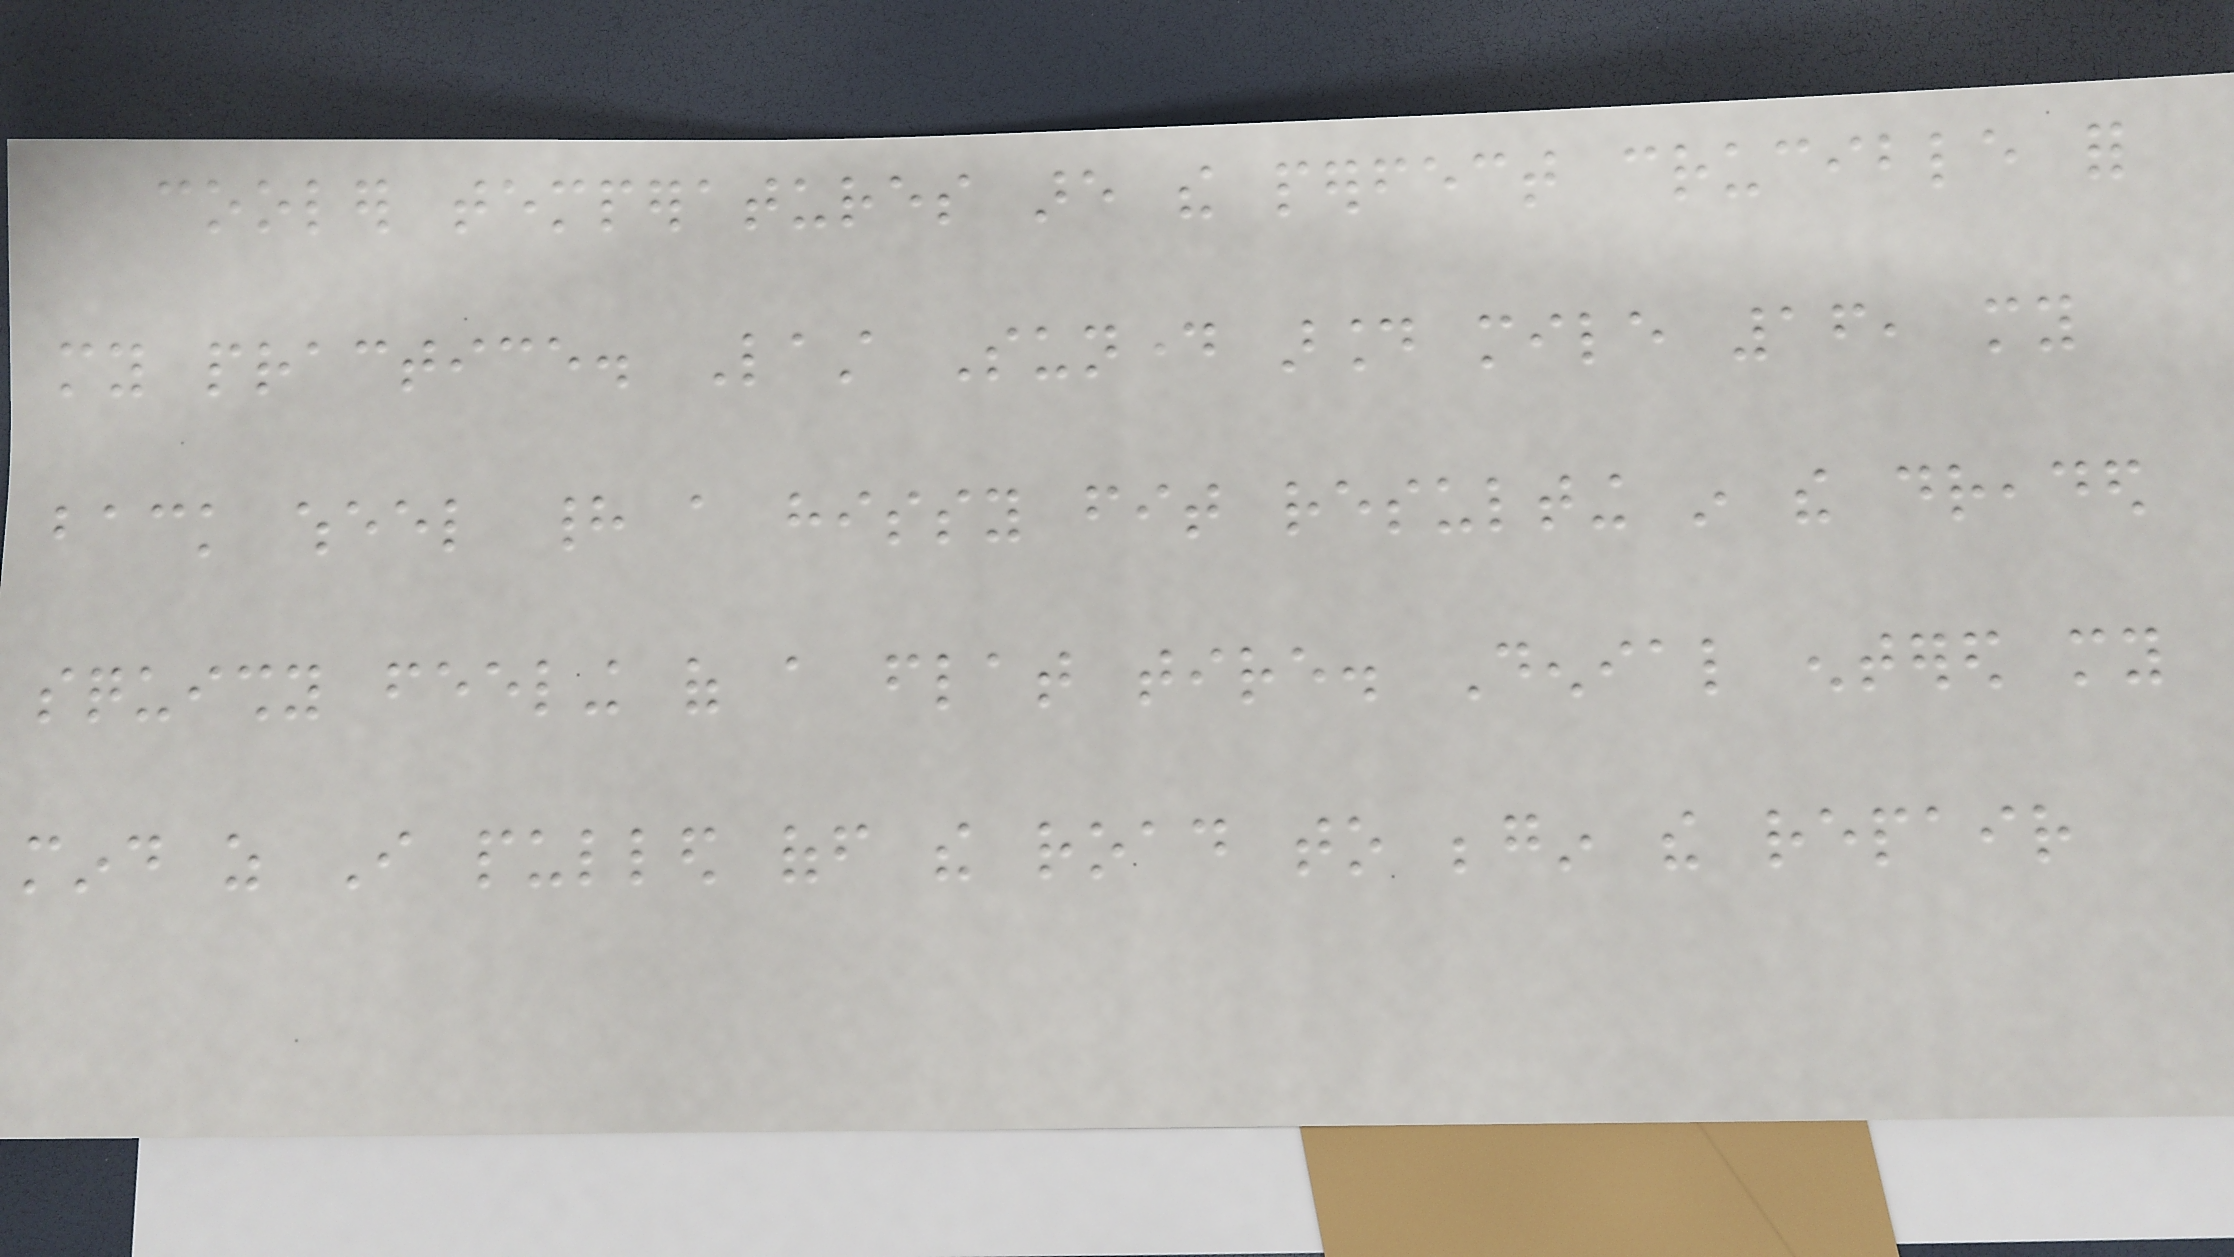cooler temperatures are the perfect crucible for
my practice. Last Sunday around mile 16, my
back wheel had a hissy fit resulting in the dreaded
squishy feeling of a flat tire. Denial entered my
mind as I pulled off the road to begin the repair
